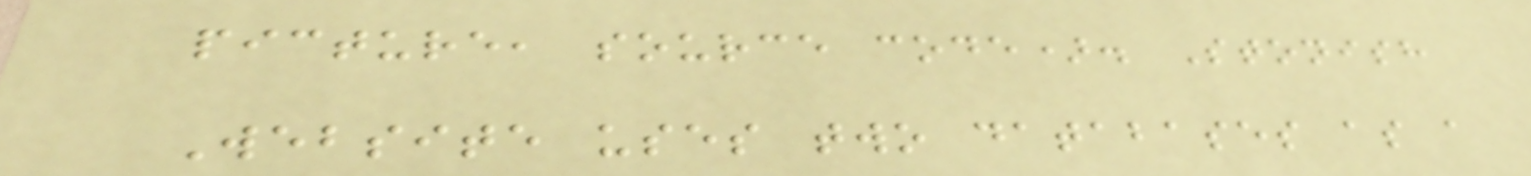picture, source code). Stonish
Website uses two databases as a
